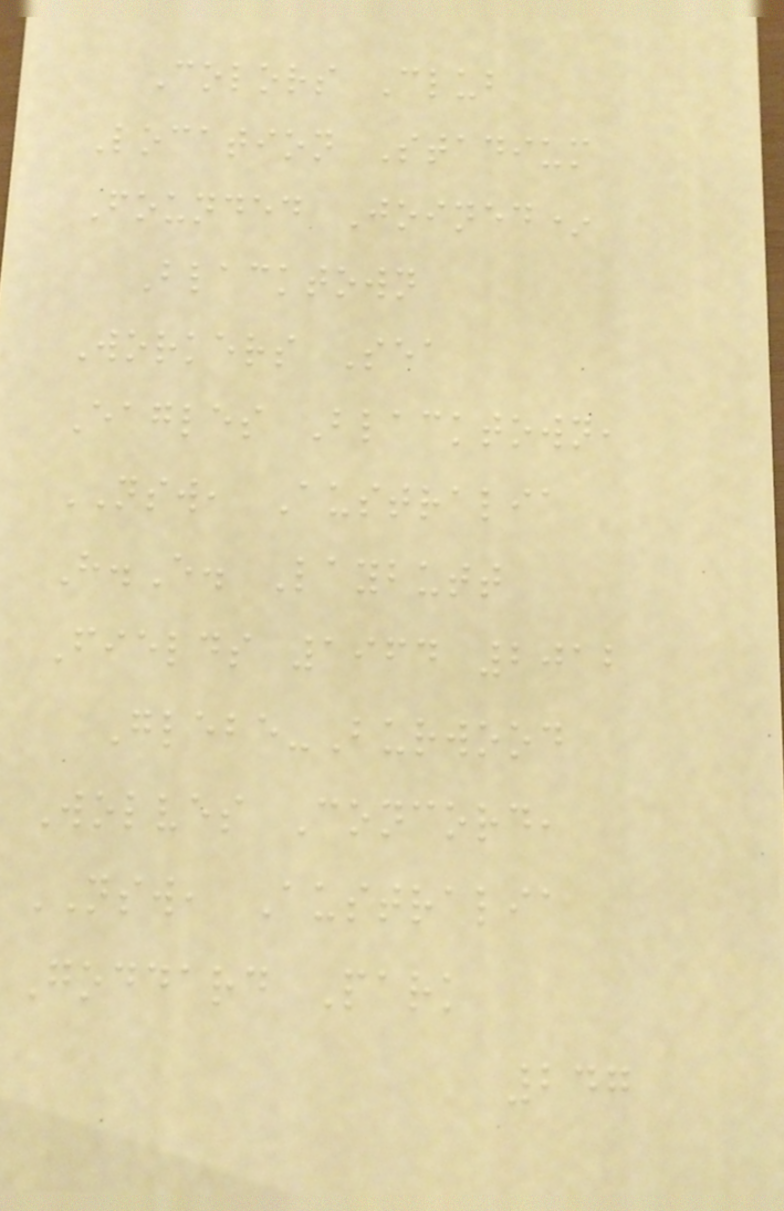Colors Club
Location Stadium
Founded Joined*
Blacktown
Workers Sea
Eagles Blacktown,
NSW, Australia
H.E. Laybutt
Fields 1964 2012
Glebe-Burwood
Wolves Concord,
NSW, Australia
Goddard Park
247
